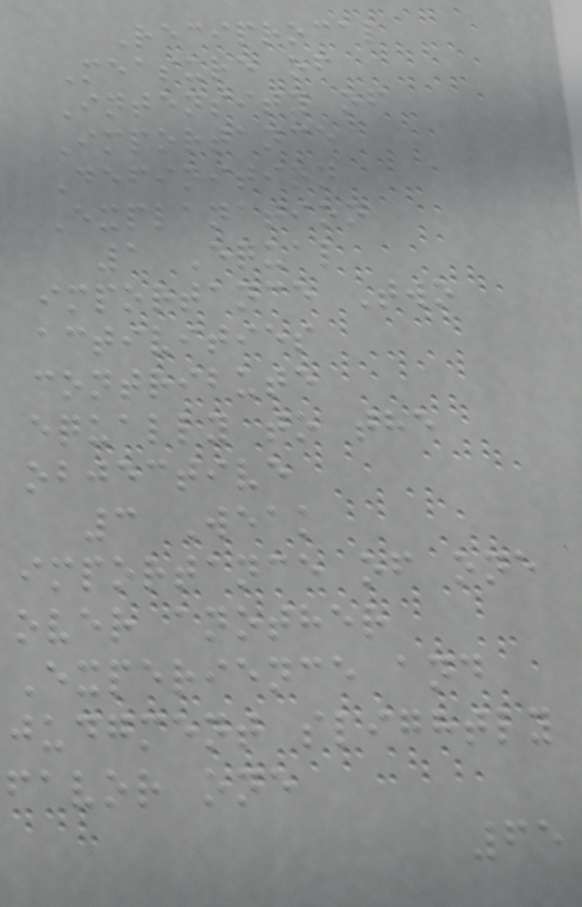Reciprocal
Measure of
Intensity of
Importance
Definition
Explanation
1 Equal
importance Two
activities
contribute
equally to the
objective
3 Weak
importance of one
over another
Experience and
judgment slightly
favor one
65
